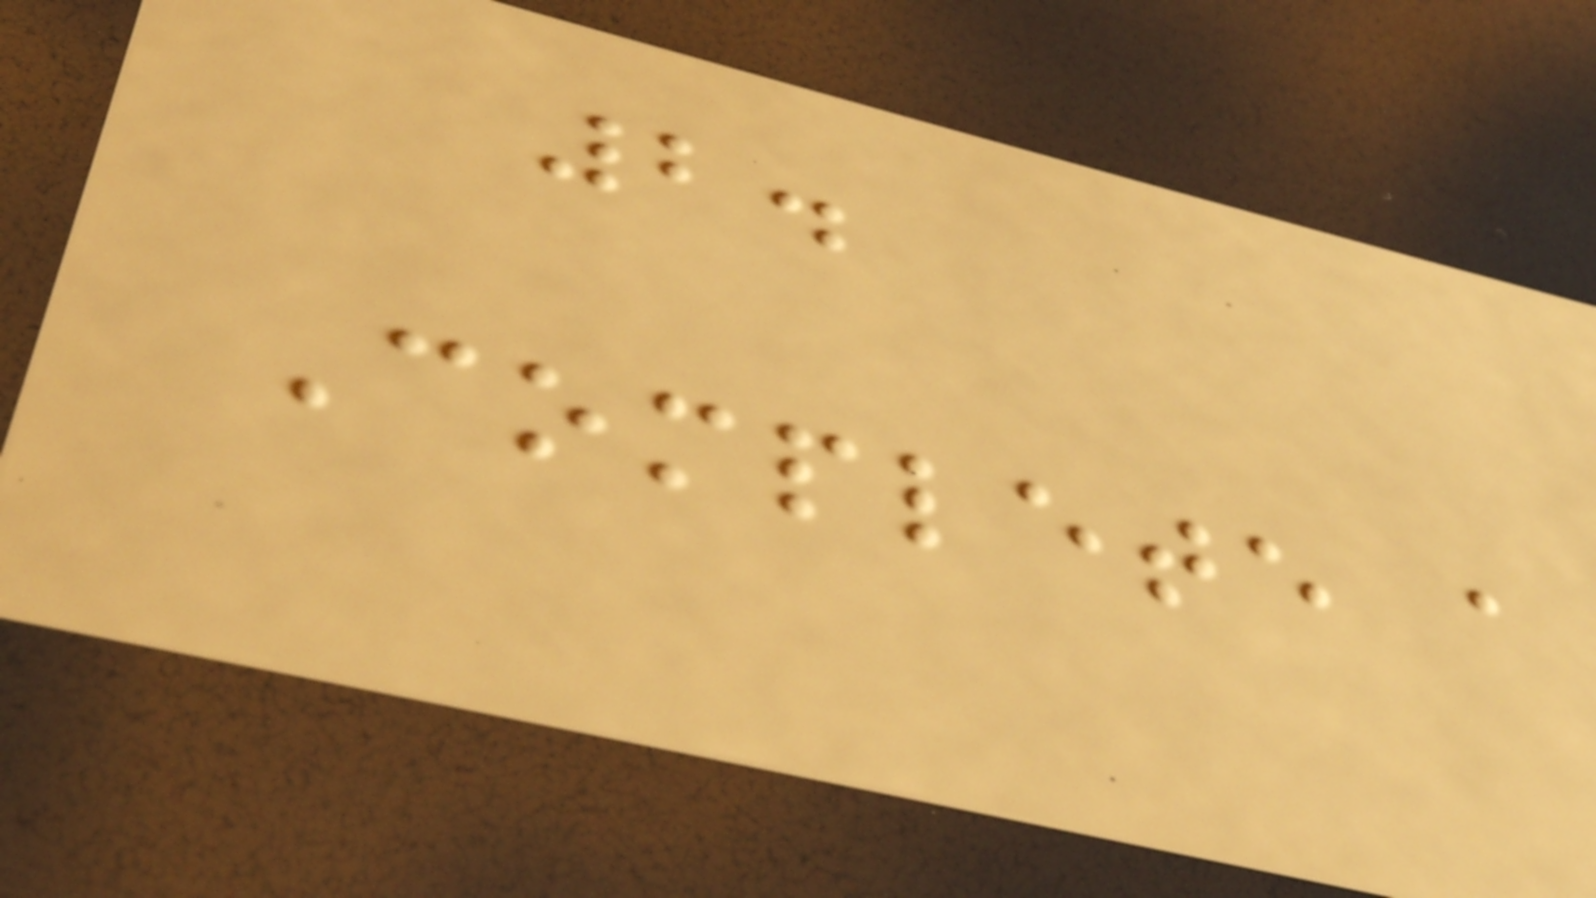2.
Complete a
